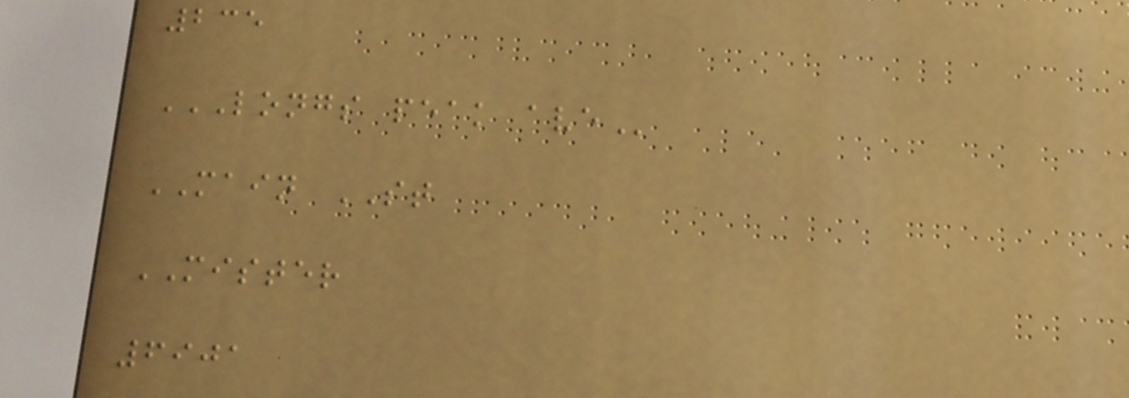235
LONGS PEAK AVE
MAIN ST
MISTER
6901
